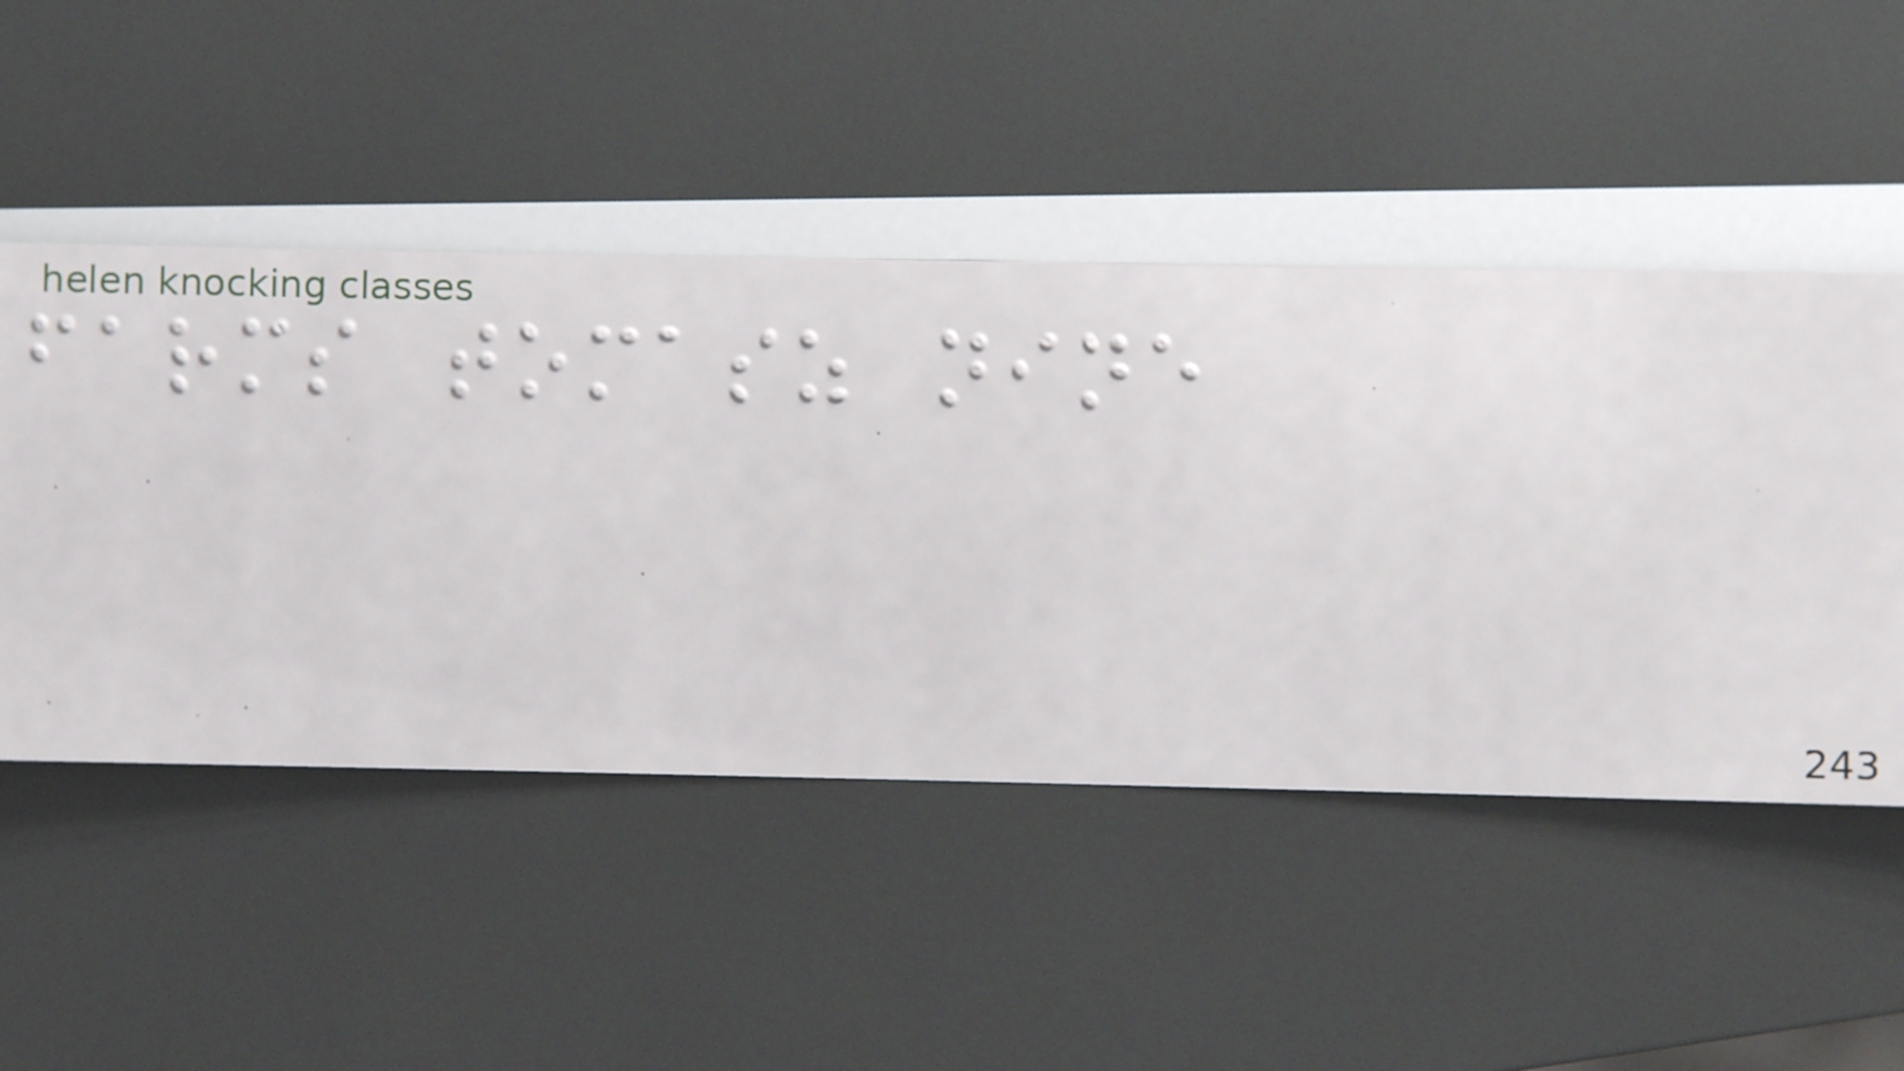farms tomasz nine
